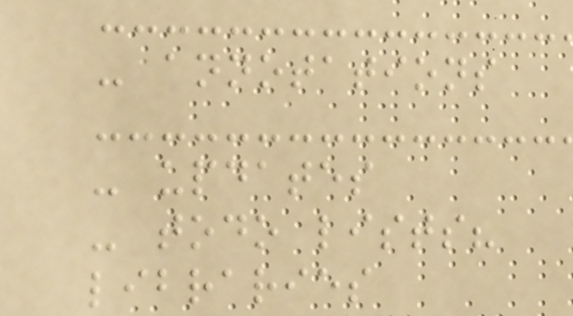- annotations
- updates
- todo lists?
libraries
